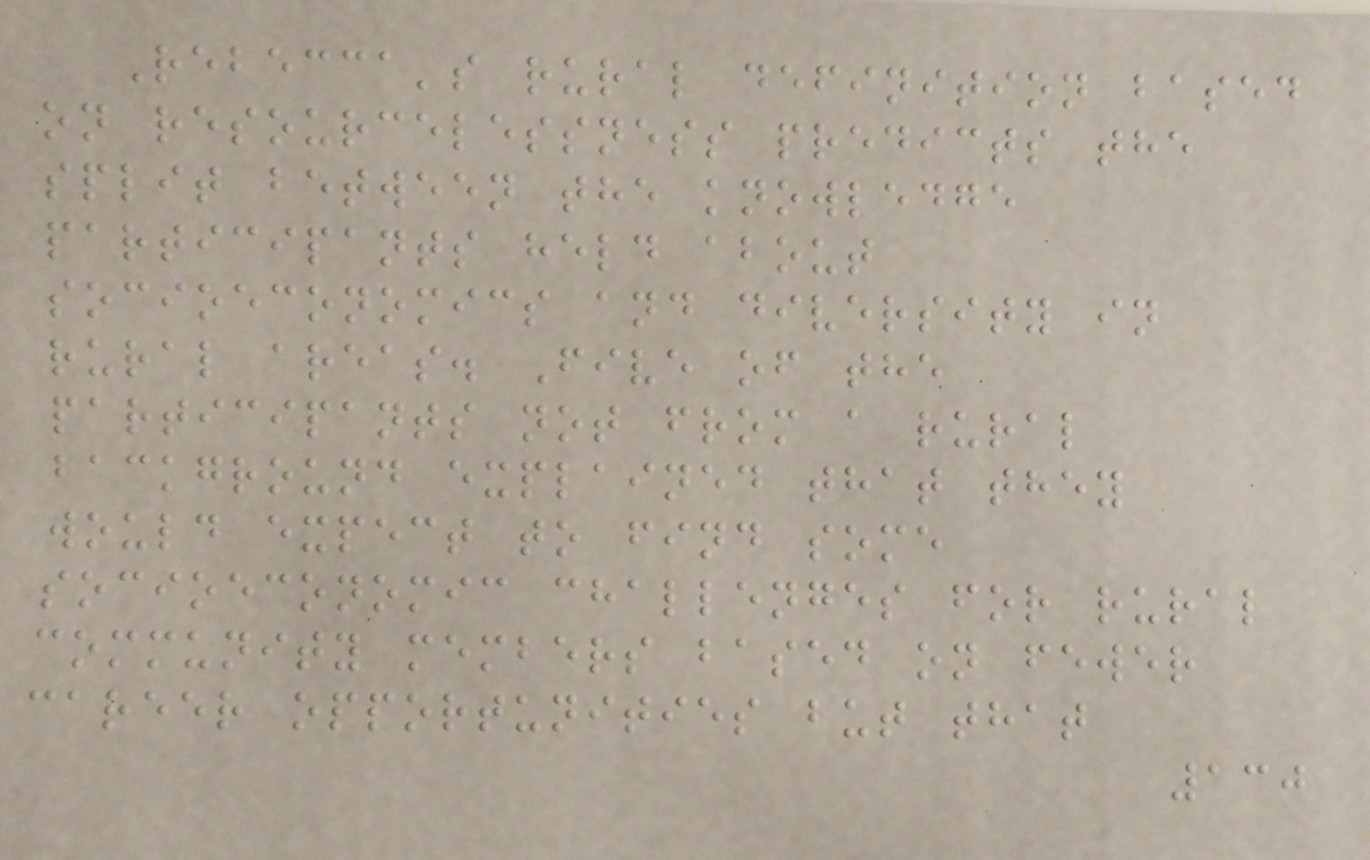Rebecca's rural definition based
on resourcelessness predicts the
split between the knowledge
participants held about
socioeconomics and diversity in
rural areas. Five of the
participants not from a rural
background explained that they
would expect to find some
socioeconomic challenges for rural
community members based on fewer
career opportunities but that
130
